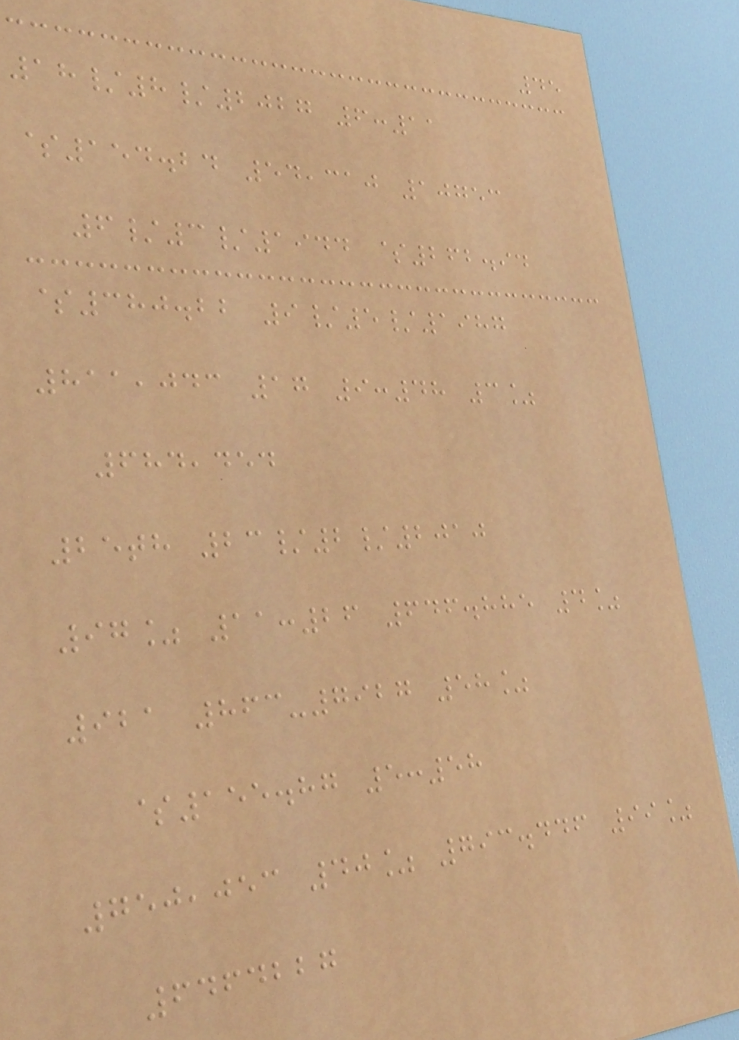45
18/8/2027 6:11
$154.24 54,310 10753
6/3/1944 $262.94
$380.22 9/5/1987
811,043 17 9:48 3%
684,454
25th 23/2/2010
97% 11:26 646.885 4%
921 863-7927 58%
$155.87 5:58
750,053 40% 793.446 99%
6464227
